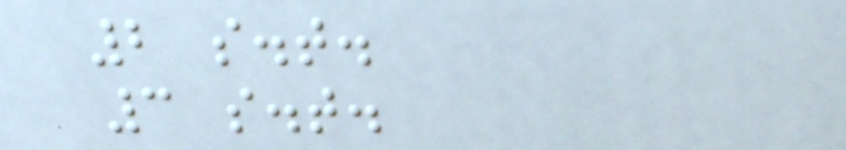2 s.t.
3 s.t.
